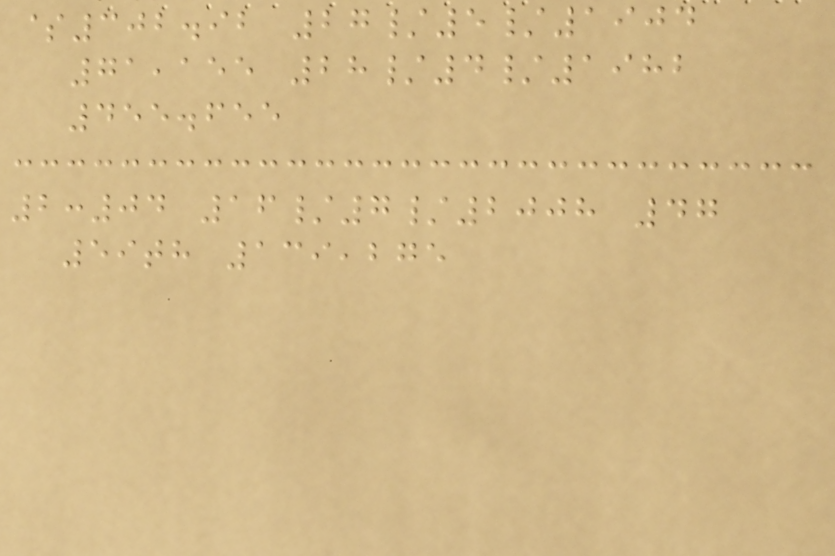$302.92 27/5/1904
71,155 28/4/1982
455.655
2:04 16/7/2008 47
59th 139,275
